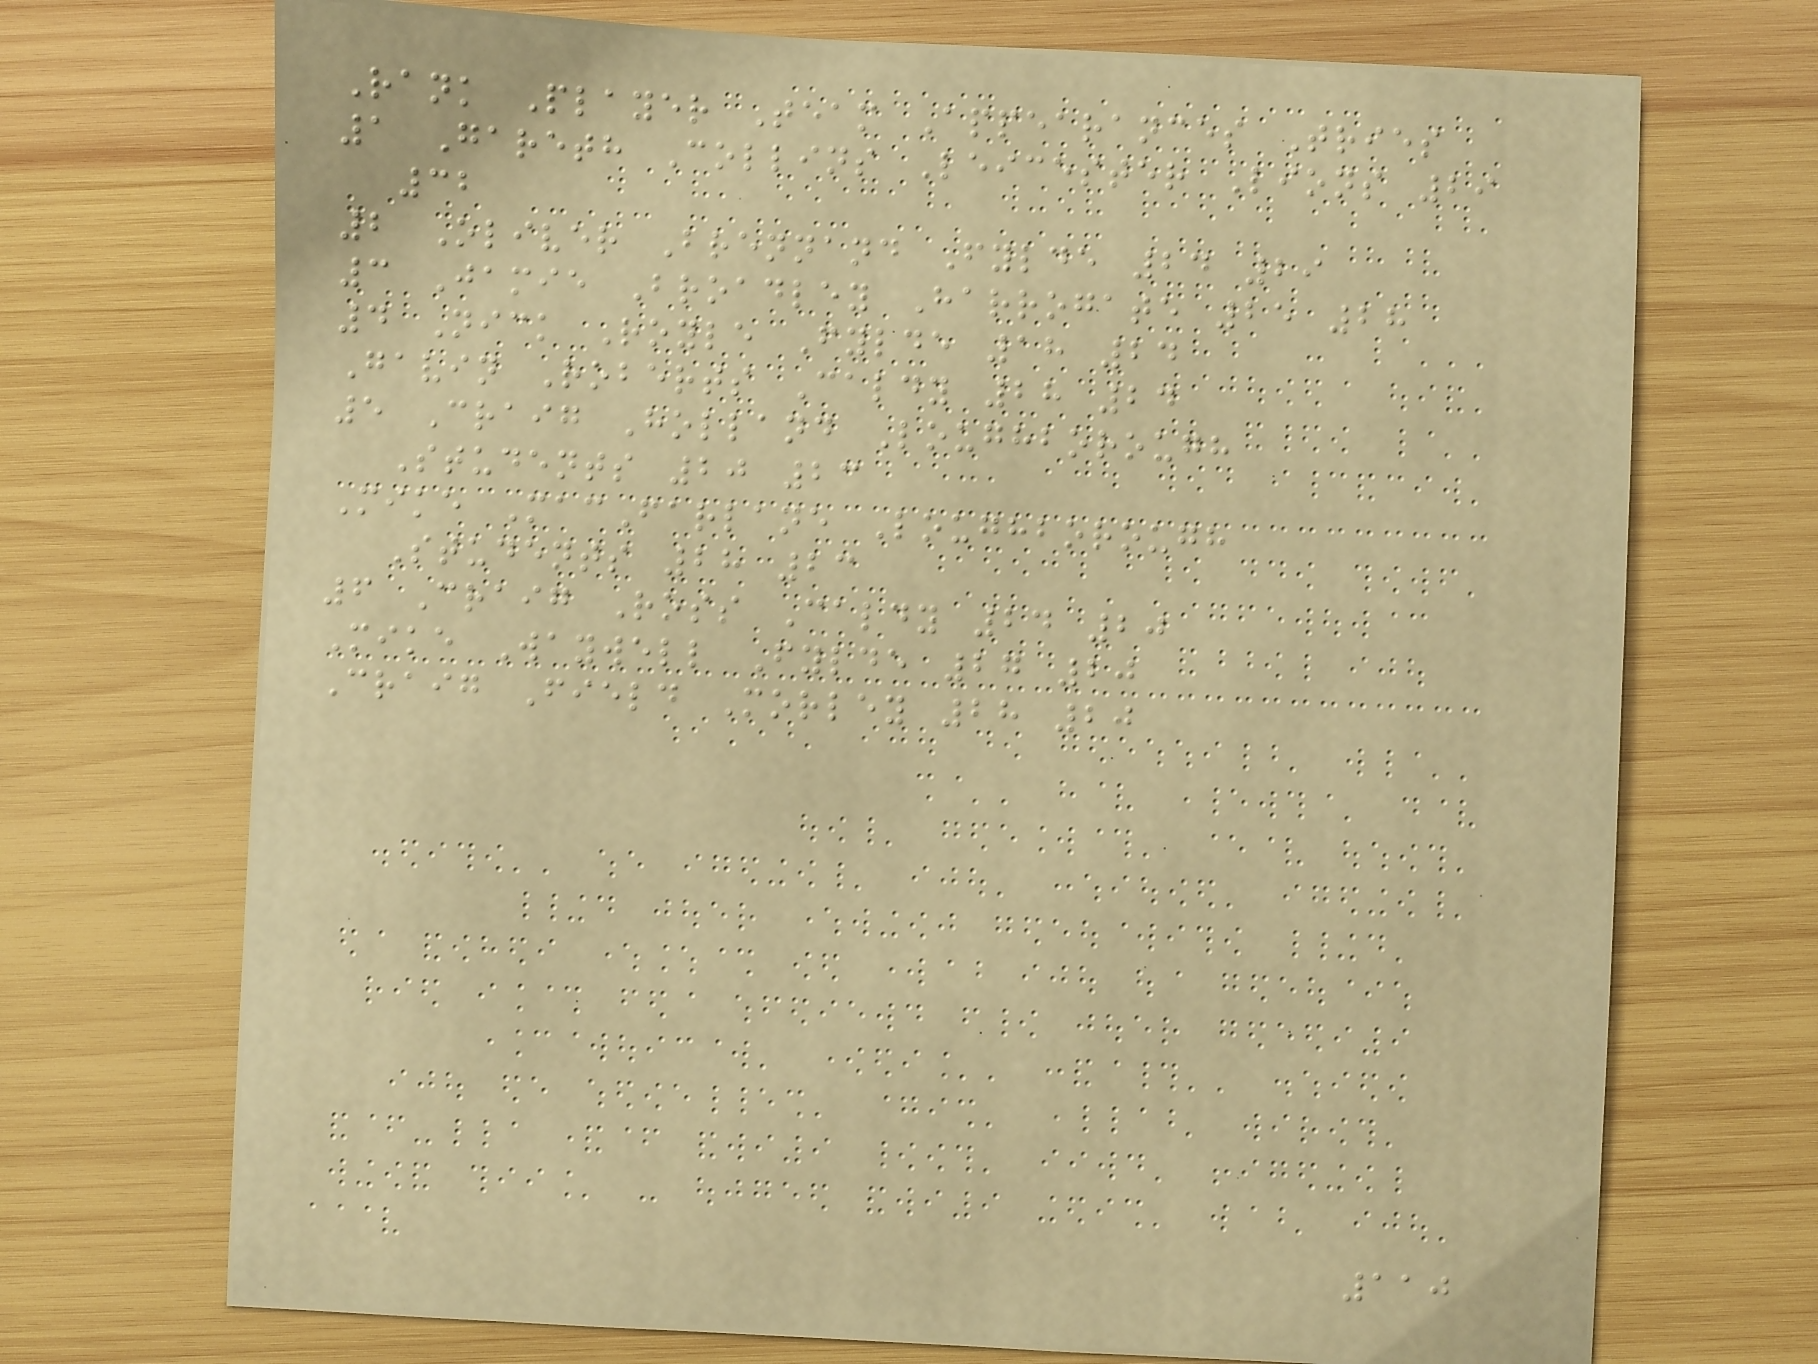Rank Player Team Appearances Tries
1 Gareth Collins Leicester Lions 29
32
2 Oliver Brennand Fylde 24 29
3 Jamie Broadley Harrogate 25 28
4 Nick Royle Fylde 18 24
Gavin Roberts Caldy 28 24
5 Craig Holland Loughborough
Students 20 23
Mike MacFarlane Loughborough
Students 28 23
6 Craig Ross Caldy 24 20
Mike Waywell Fylde 27 20
Craig Field Morley 28 20
110
